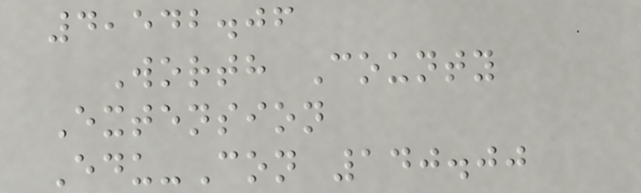4,542.06
Worth County
Extension
Edu-Con 140.00
